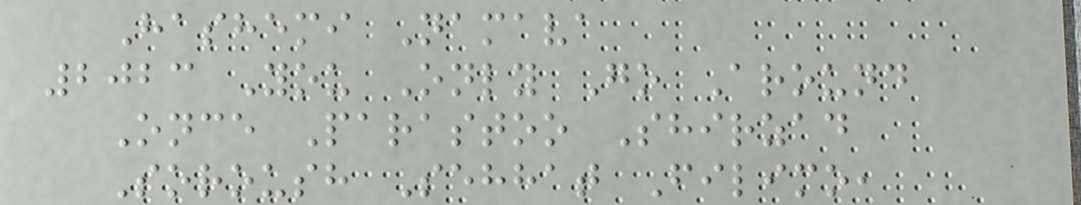Hashemi Namava
2023 You Only Go Around
Once Parastoo Shirzad
Soroush Sehhat Filimo,
